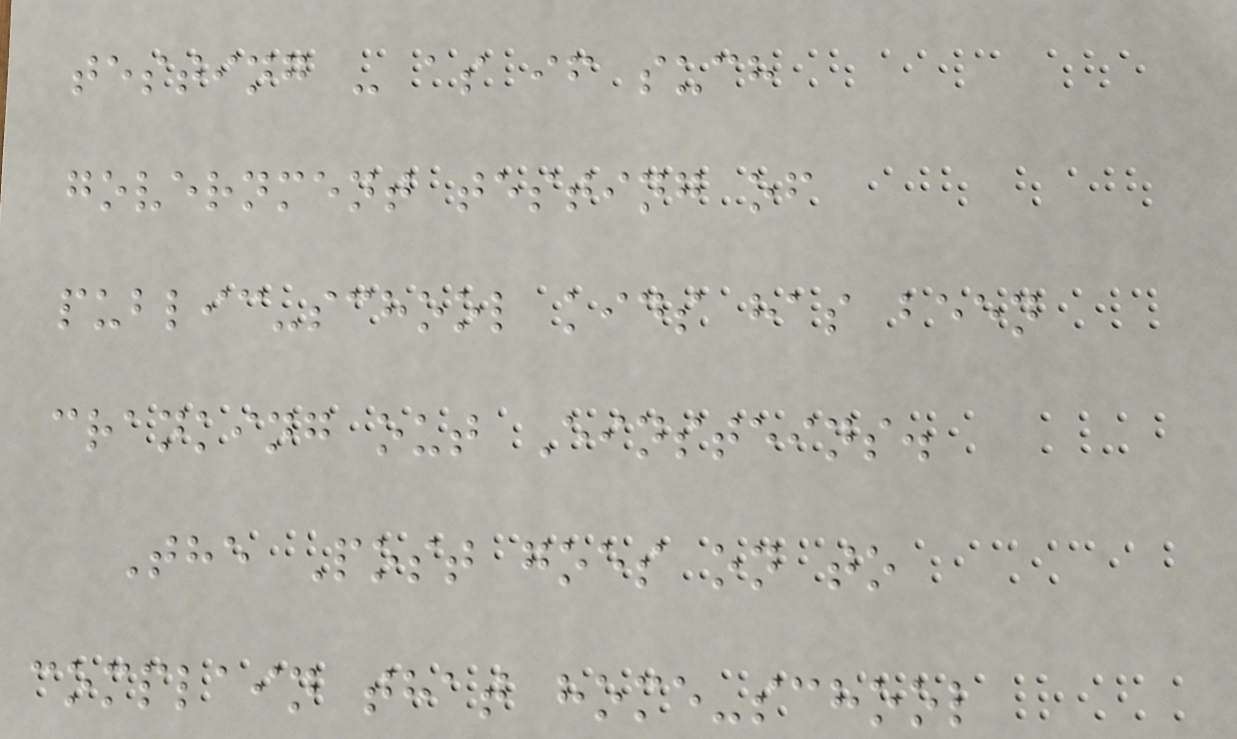testing - as if such
government testing of
public-school kids has been
cranking out Einsteins.
The Post goes on to
complain that home-school
